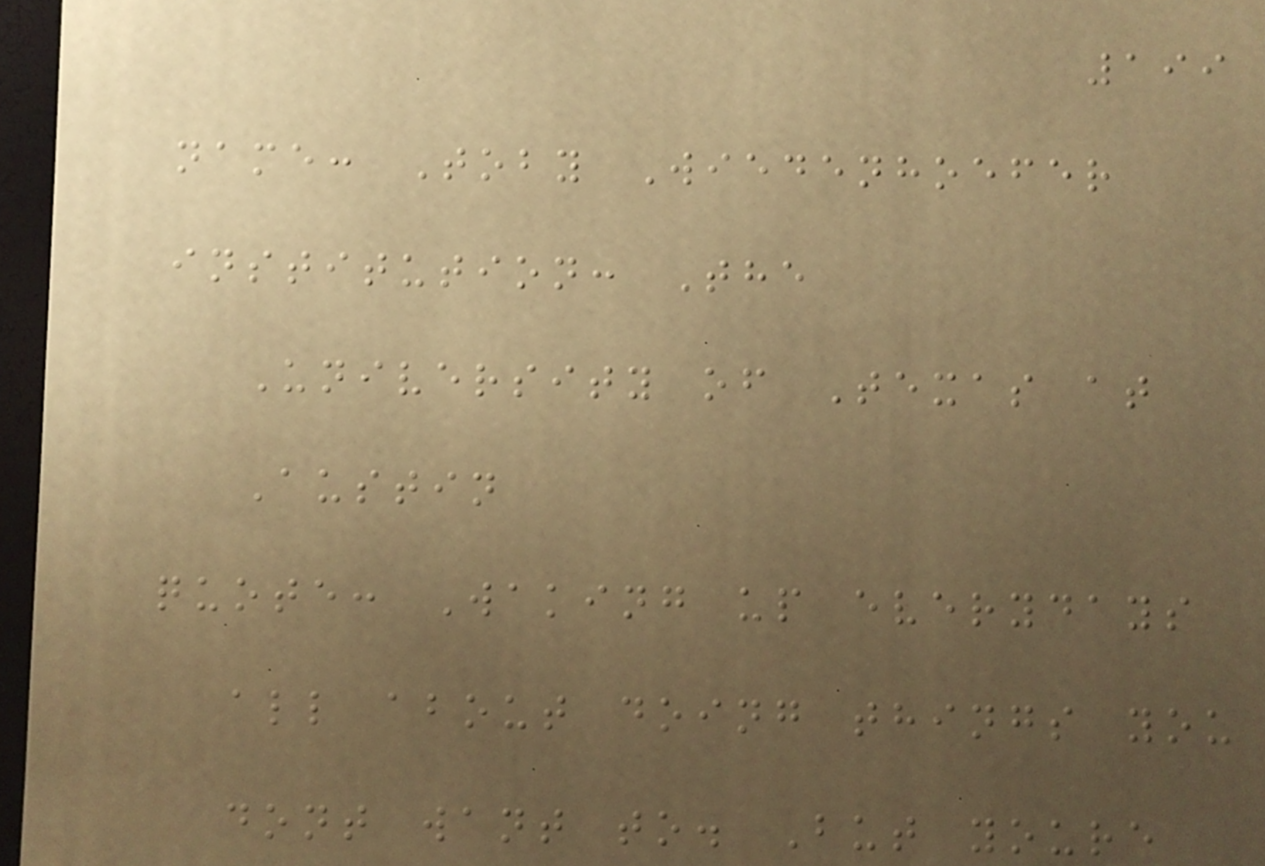199
name: Toby Wiedenhoefer
institution: The
University of Texas at
Austin
quote: Waking up everydays
all about doing things you
dont want to. But youre
